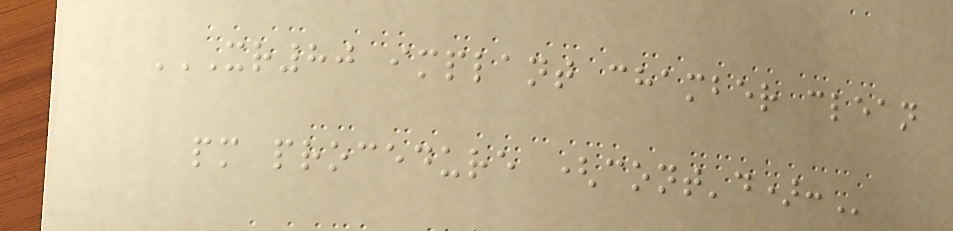XR80 IMPLANT CHAMBER CLEAN
PM PROCEDURE (CONT'D):
